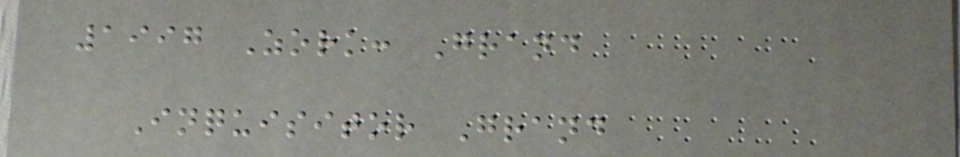1997 Zork: Grand
Inquisitor Grand
